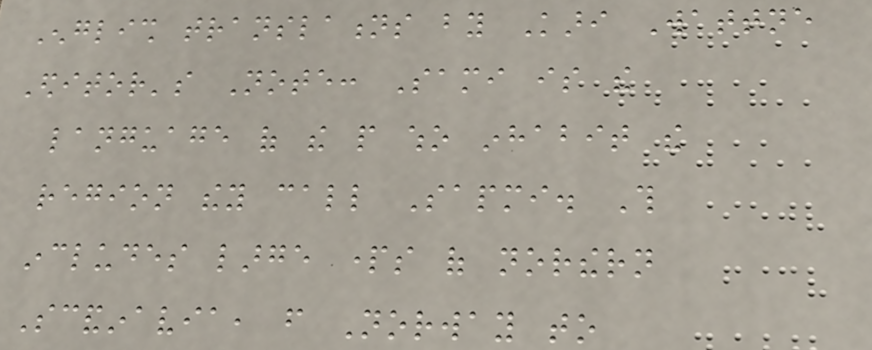English translations by Kari Wattne
Editor's Note: Sami is the
language of the people who inhabit the
region they call Sapmi. This
includes large parts of northern
Scandinavia, from Norway to
